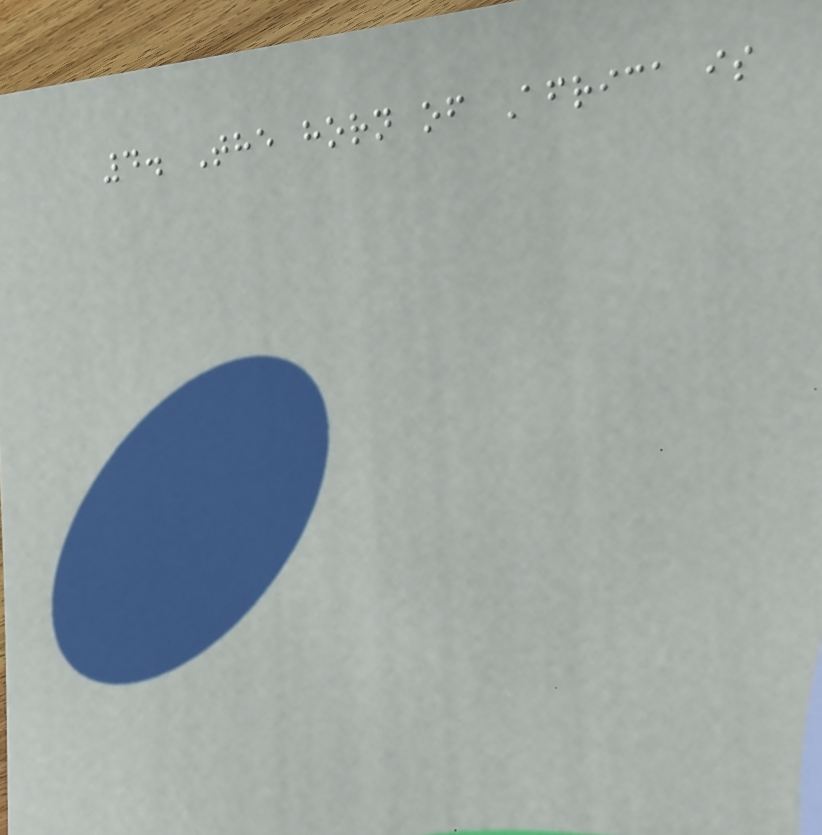4. The horn of Africa is
